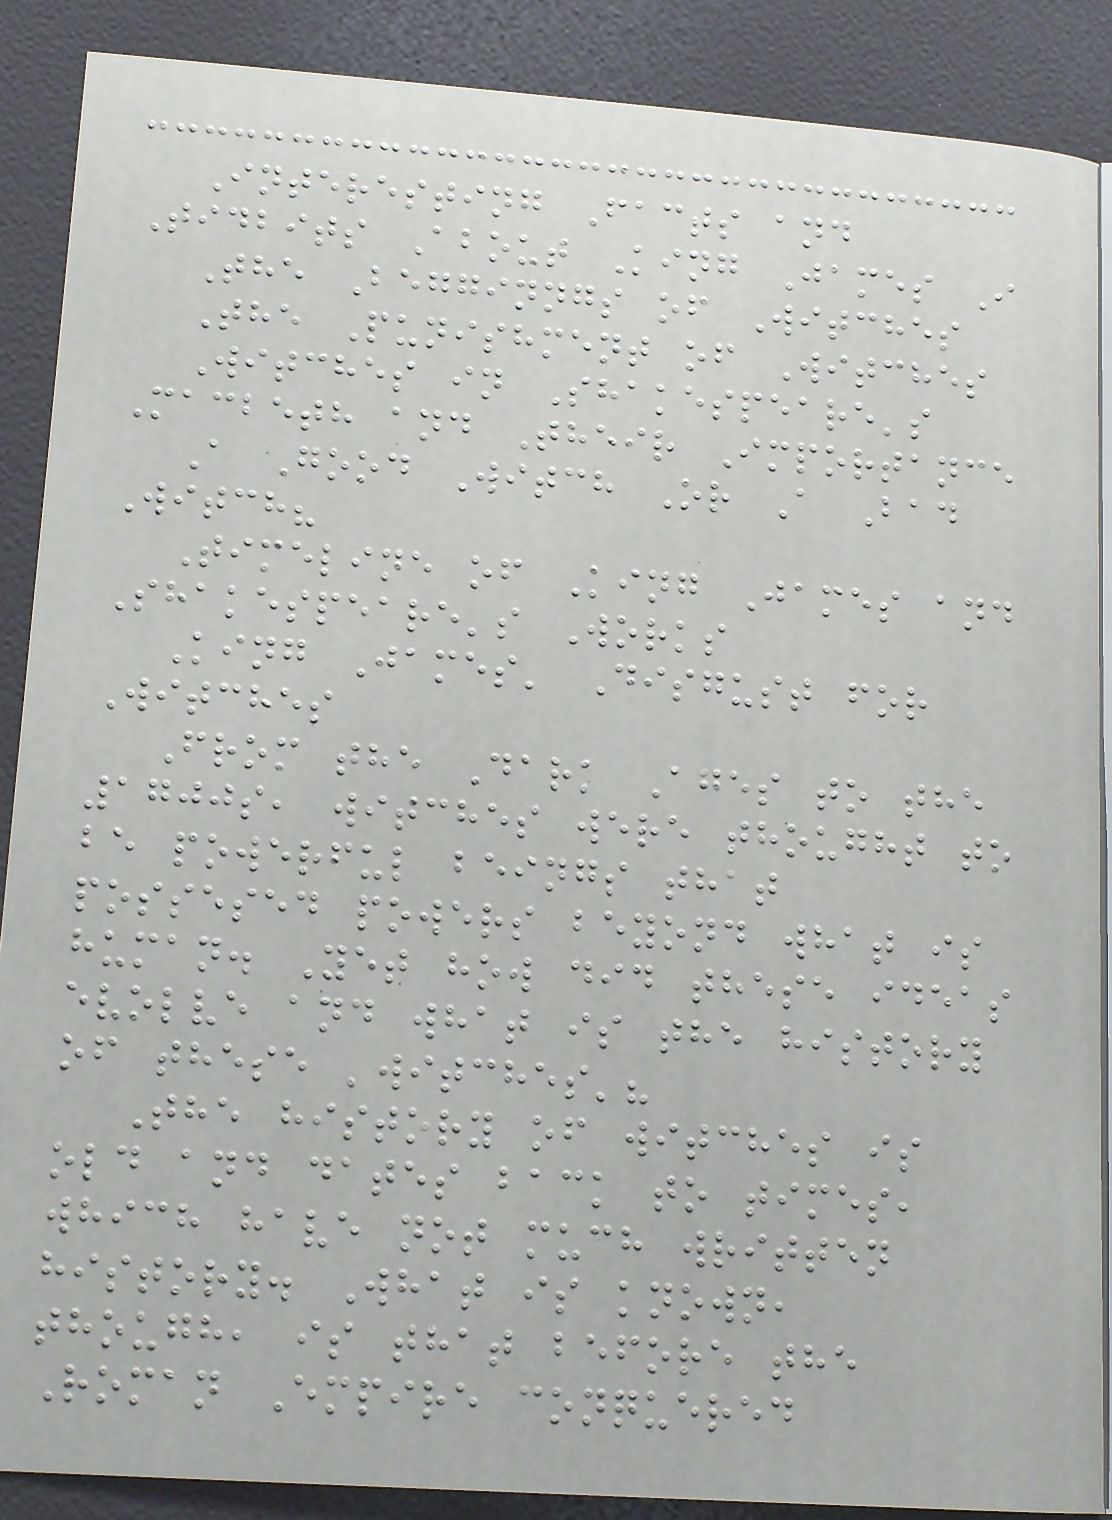Interesting Facts and
Tidbits About King James I
The Begginngs of Witches
The Punishment of Witches
Witches in Shakespeare's
Macbeth and Their Importance
A Good Witch Or A Bad
Witch?
Timeline of King James and
Shakespeare's Works
King James' Disgust for
Witches
From the Dark Ages to the
1700s, witches were thought to
be powerful beings that
possesed powers beyond what is
human. Yet how did these ideas
evolve and what is the history
of these 'witches'?
The history of witches is
old and dates back to times,
which have not much written
history. What is known,
though, is that before the
Roman Empire conquered
